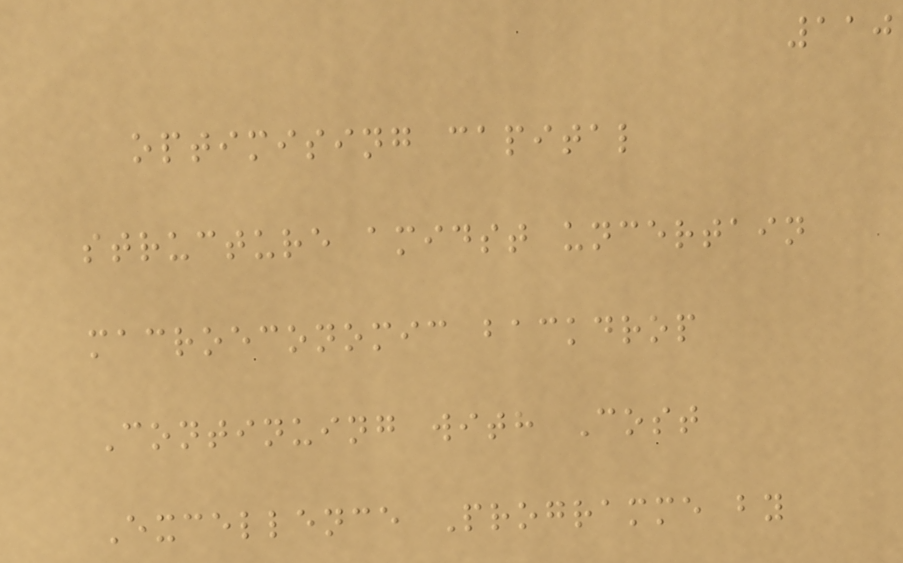110
optimising capital
structure amidst uncertain
macroeconomic backdrop
Continuing with Cost
Excellence Programme by
